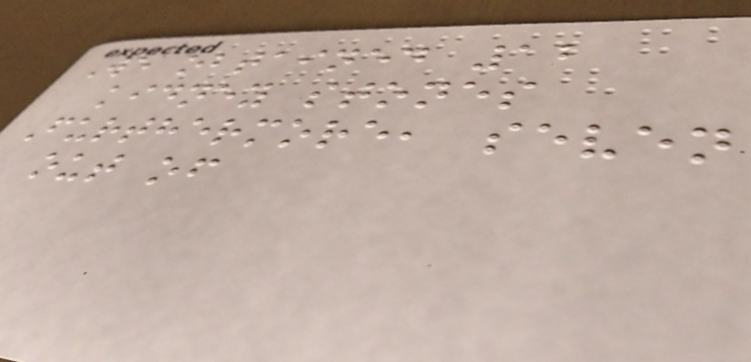We obtained 12
kidney stones
Furthermore, seven
out of
